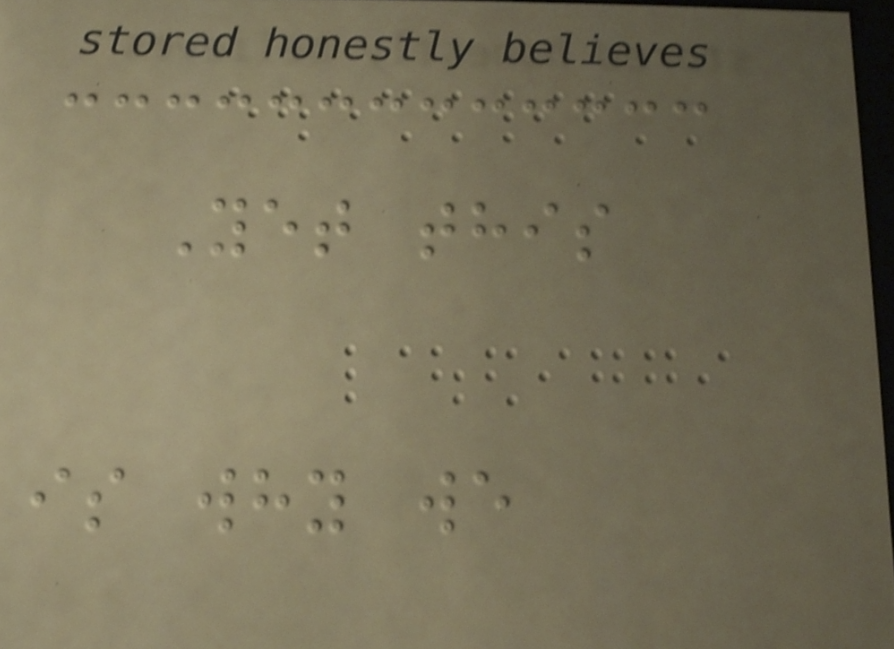Yet this
is why we
